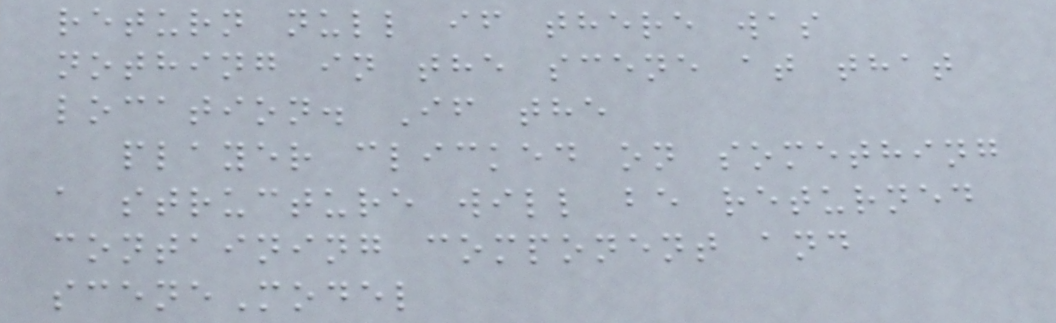return null if there was
nothing in the scene at that
location. If the
player clicked on something
a structure will be returned
containing component and
sceneModel
